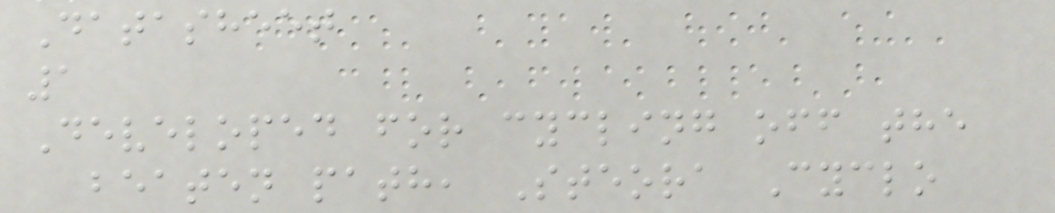Datasheet
1
Developed for cycling off the
beaten path, Steora Cyclo
